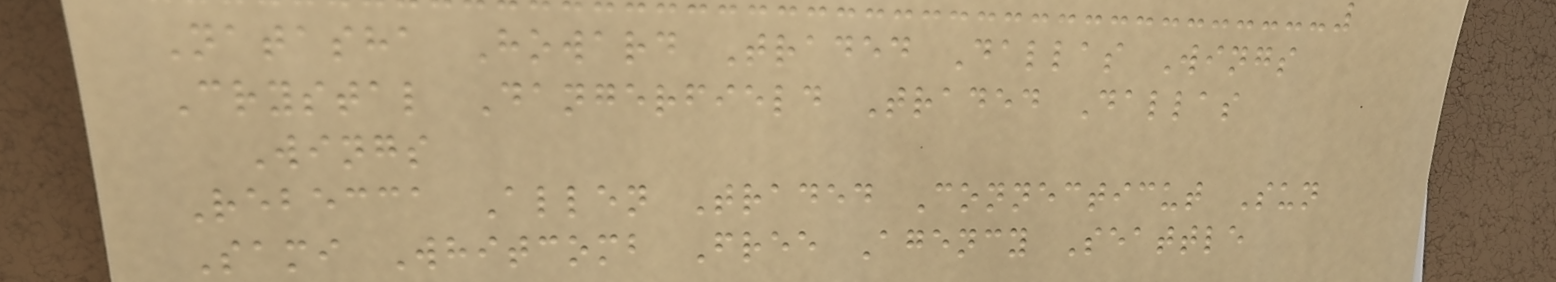Natasha Howard Traded Dallas Wings
Crystal Dangerfield Traded Dallas
Wings
Rebecca Allen Traded Connecticut Sun
Sami Whitcomb Free Agency Seattle
